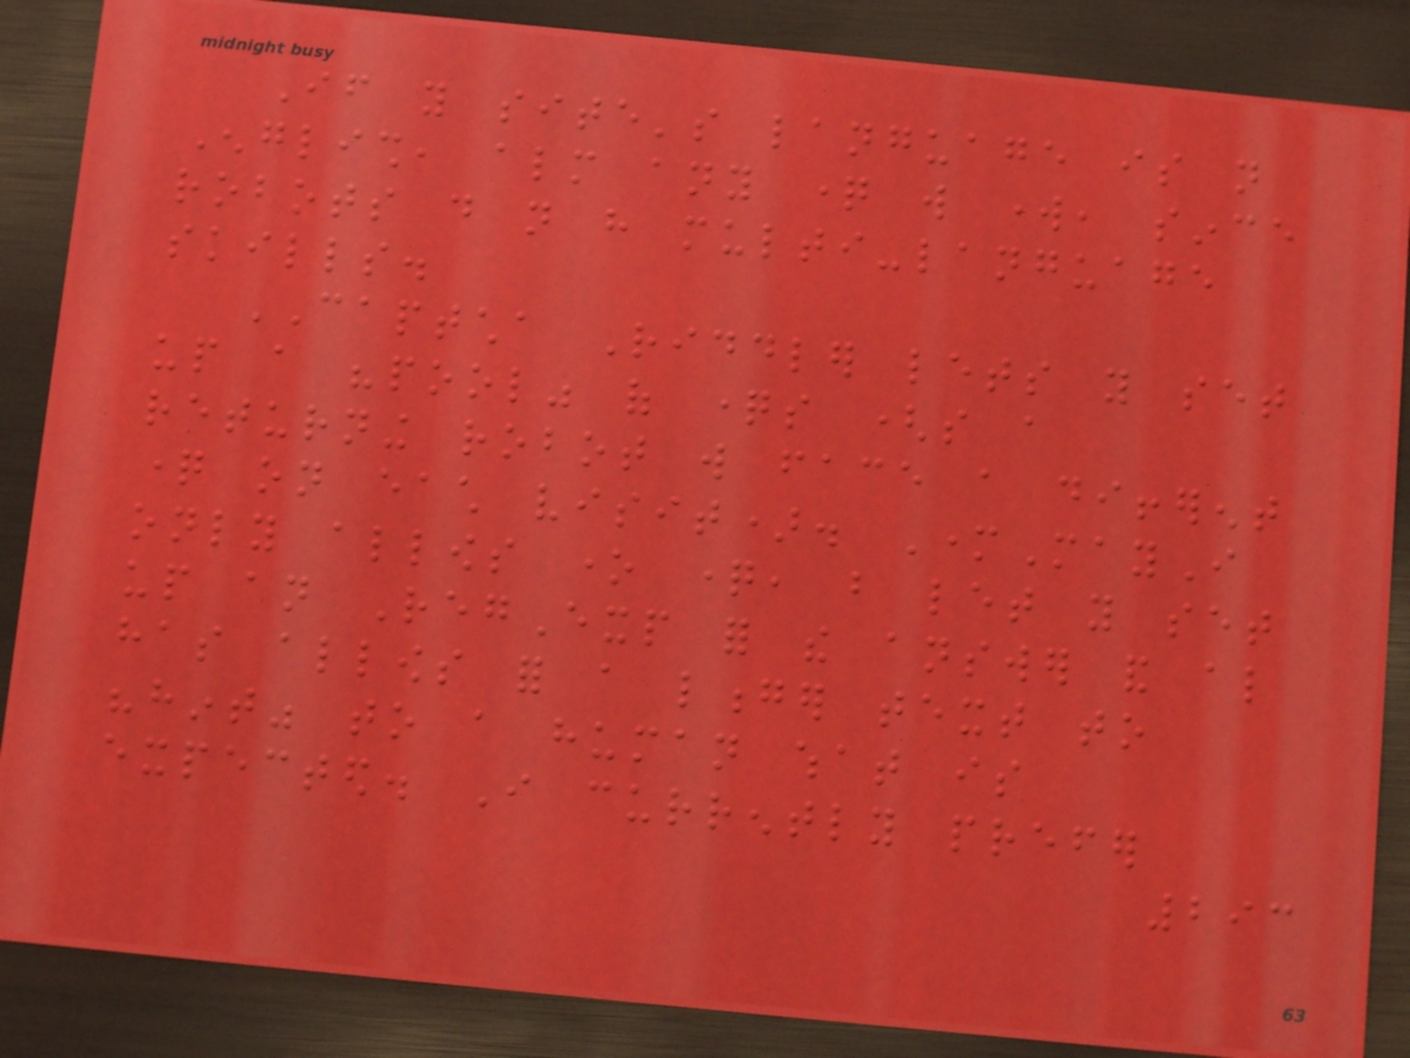If you site's language is not
English, almost any question will work, since
robots do not have multi-language
skills.
CAPTCHA Riddler lets you set
up a "pool" of questions (so a
returning robot will face a different
question on each visit). MotherMayI
only allows one question, but let you set
up an RegExp for the answer and also
has allows for a longer text to
"hint" to a human what is
expected. I currently prefer
293
